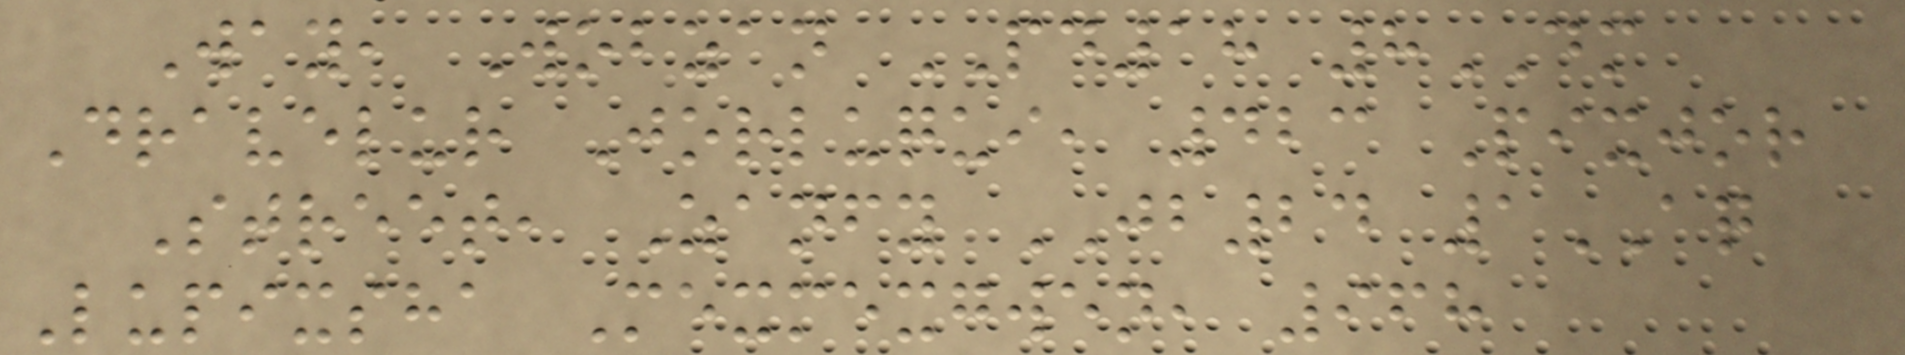Way, Wobzan PD18 8DM
Dravelur Jorluqui, 423 Pixjor
Street, Zanfy JB24 1AQ
Lupixsha Mexmexgwen, 968
